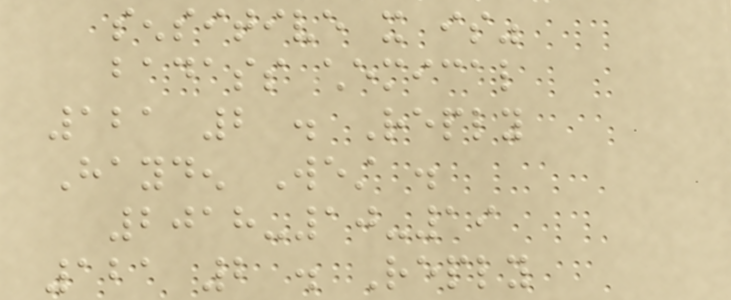sensitive it is"
badass chemical
121 2 . Reply
Hayden West .
2018-10-19
121 2 . Reply
